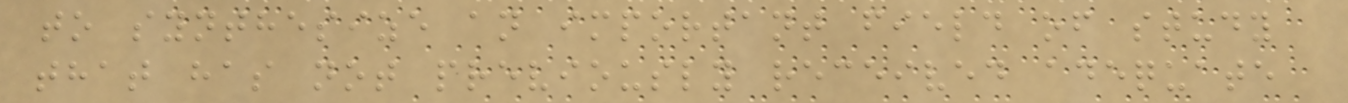to synthesize an important field of study
that has not previously received adequate
